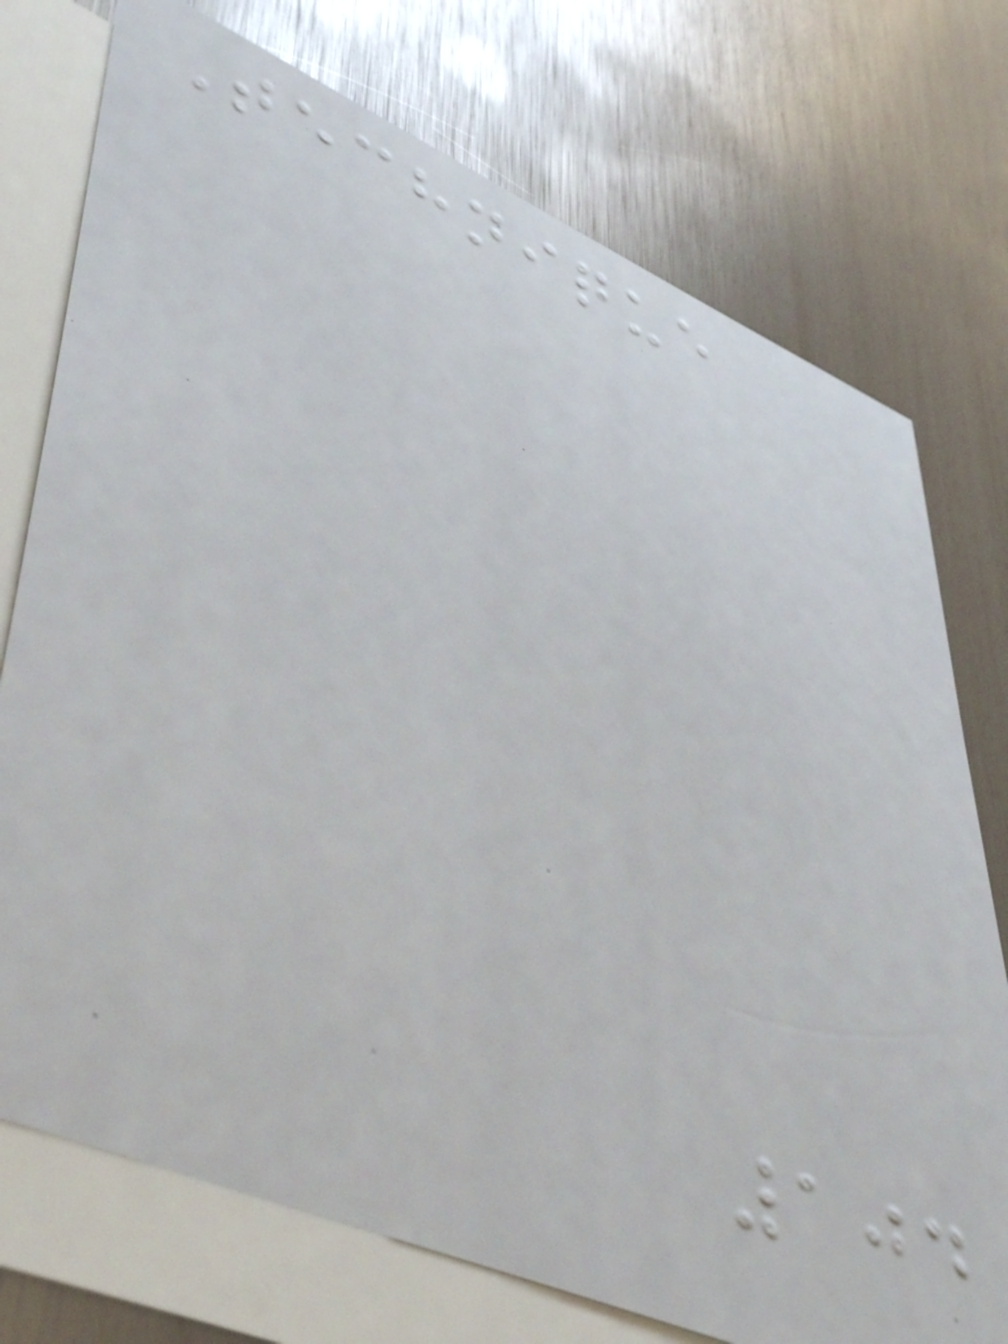Technique
104
